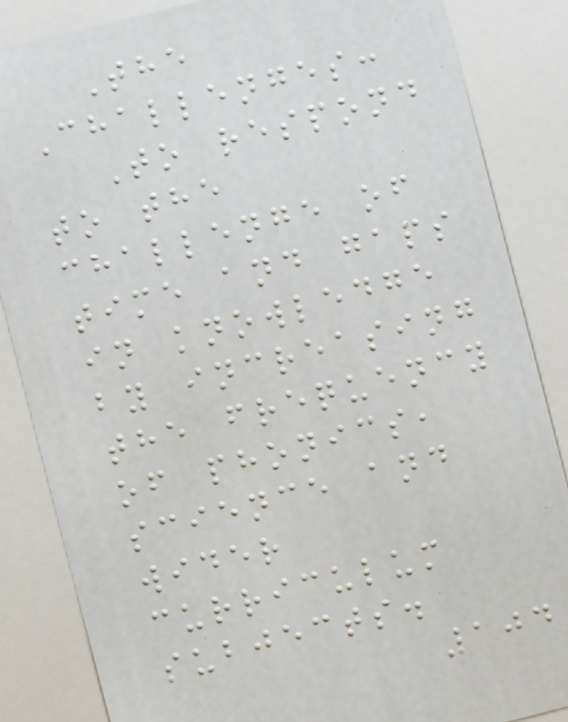The
Challenges:
To respond
to the
challenge of
time and gaps
in knowledge
by increasing
the frequency
of phonics,
science and
wider
curriculum
subjects.
104
